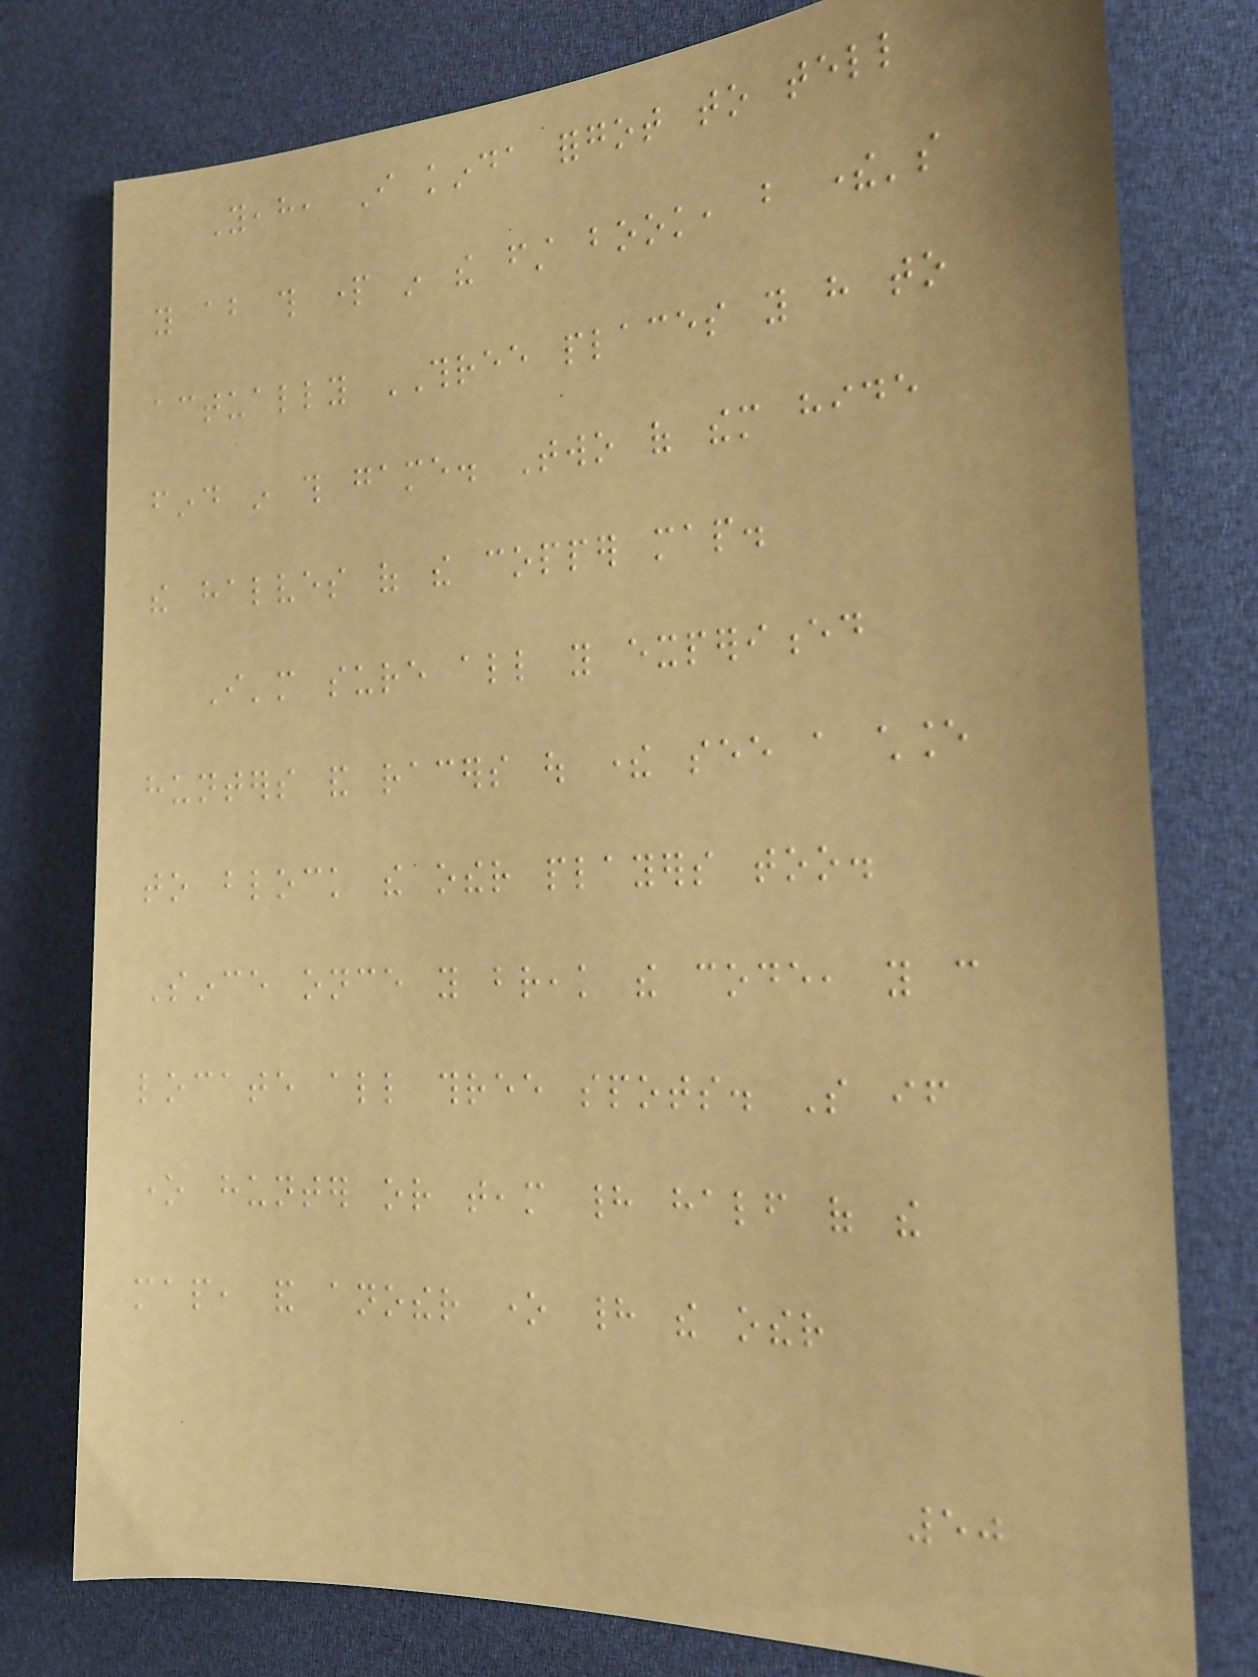Yeah, I kinda forgot to tell
you about this part in the first book, but there's
actually THREE places you have to
find in this game. Two of them hide
the halves of the copper map.
I'm sure all you experienced
hunters and racers out there see a chance
to block the other players too.
Since once you break the code, you can
locate all three spots. So if
one hunter or team had half of the
map, and another one had the other
50
